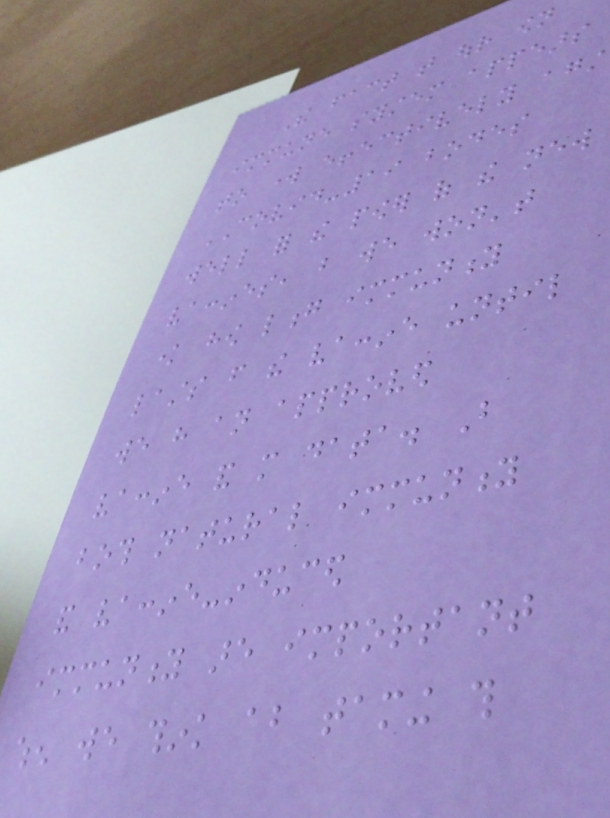The fact that our own
immune system appears
to work effectively against
COVID-19 bodes
well for the power of the new
vaccines, but we won't
know how long immunity
lasts from the vaccine until
we have an approved
vaccine and more data. But
both natural immunity
and vaccine-induced
immunity are important
when we think about taming this
